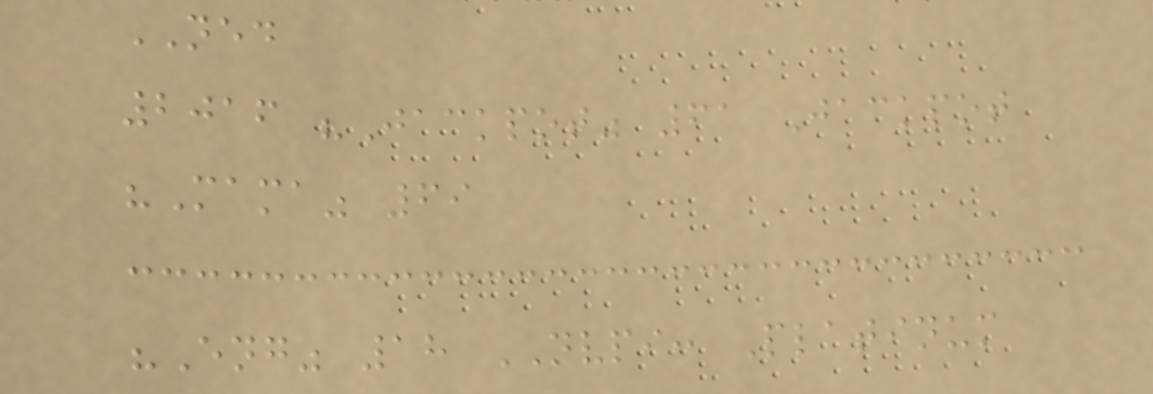NED
2016 "Jackpot" 61 Jackpot
"Mama" 69
"Eng" 18 NVPI: Platinum
